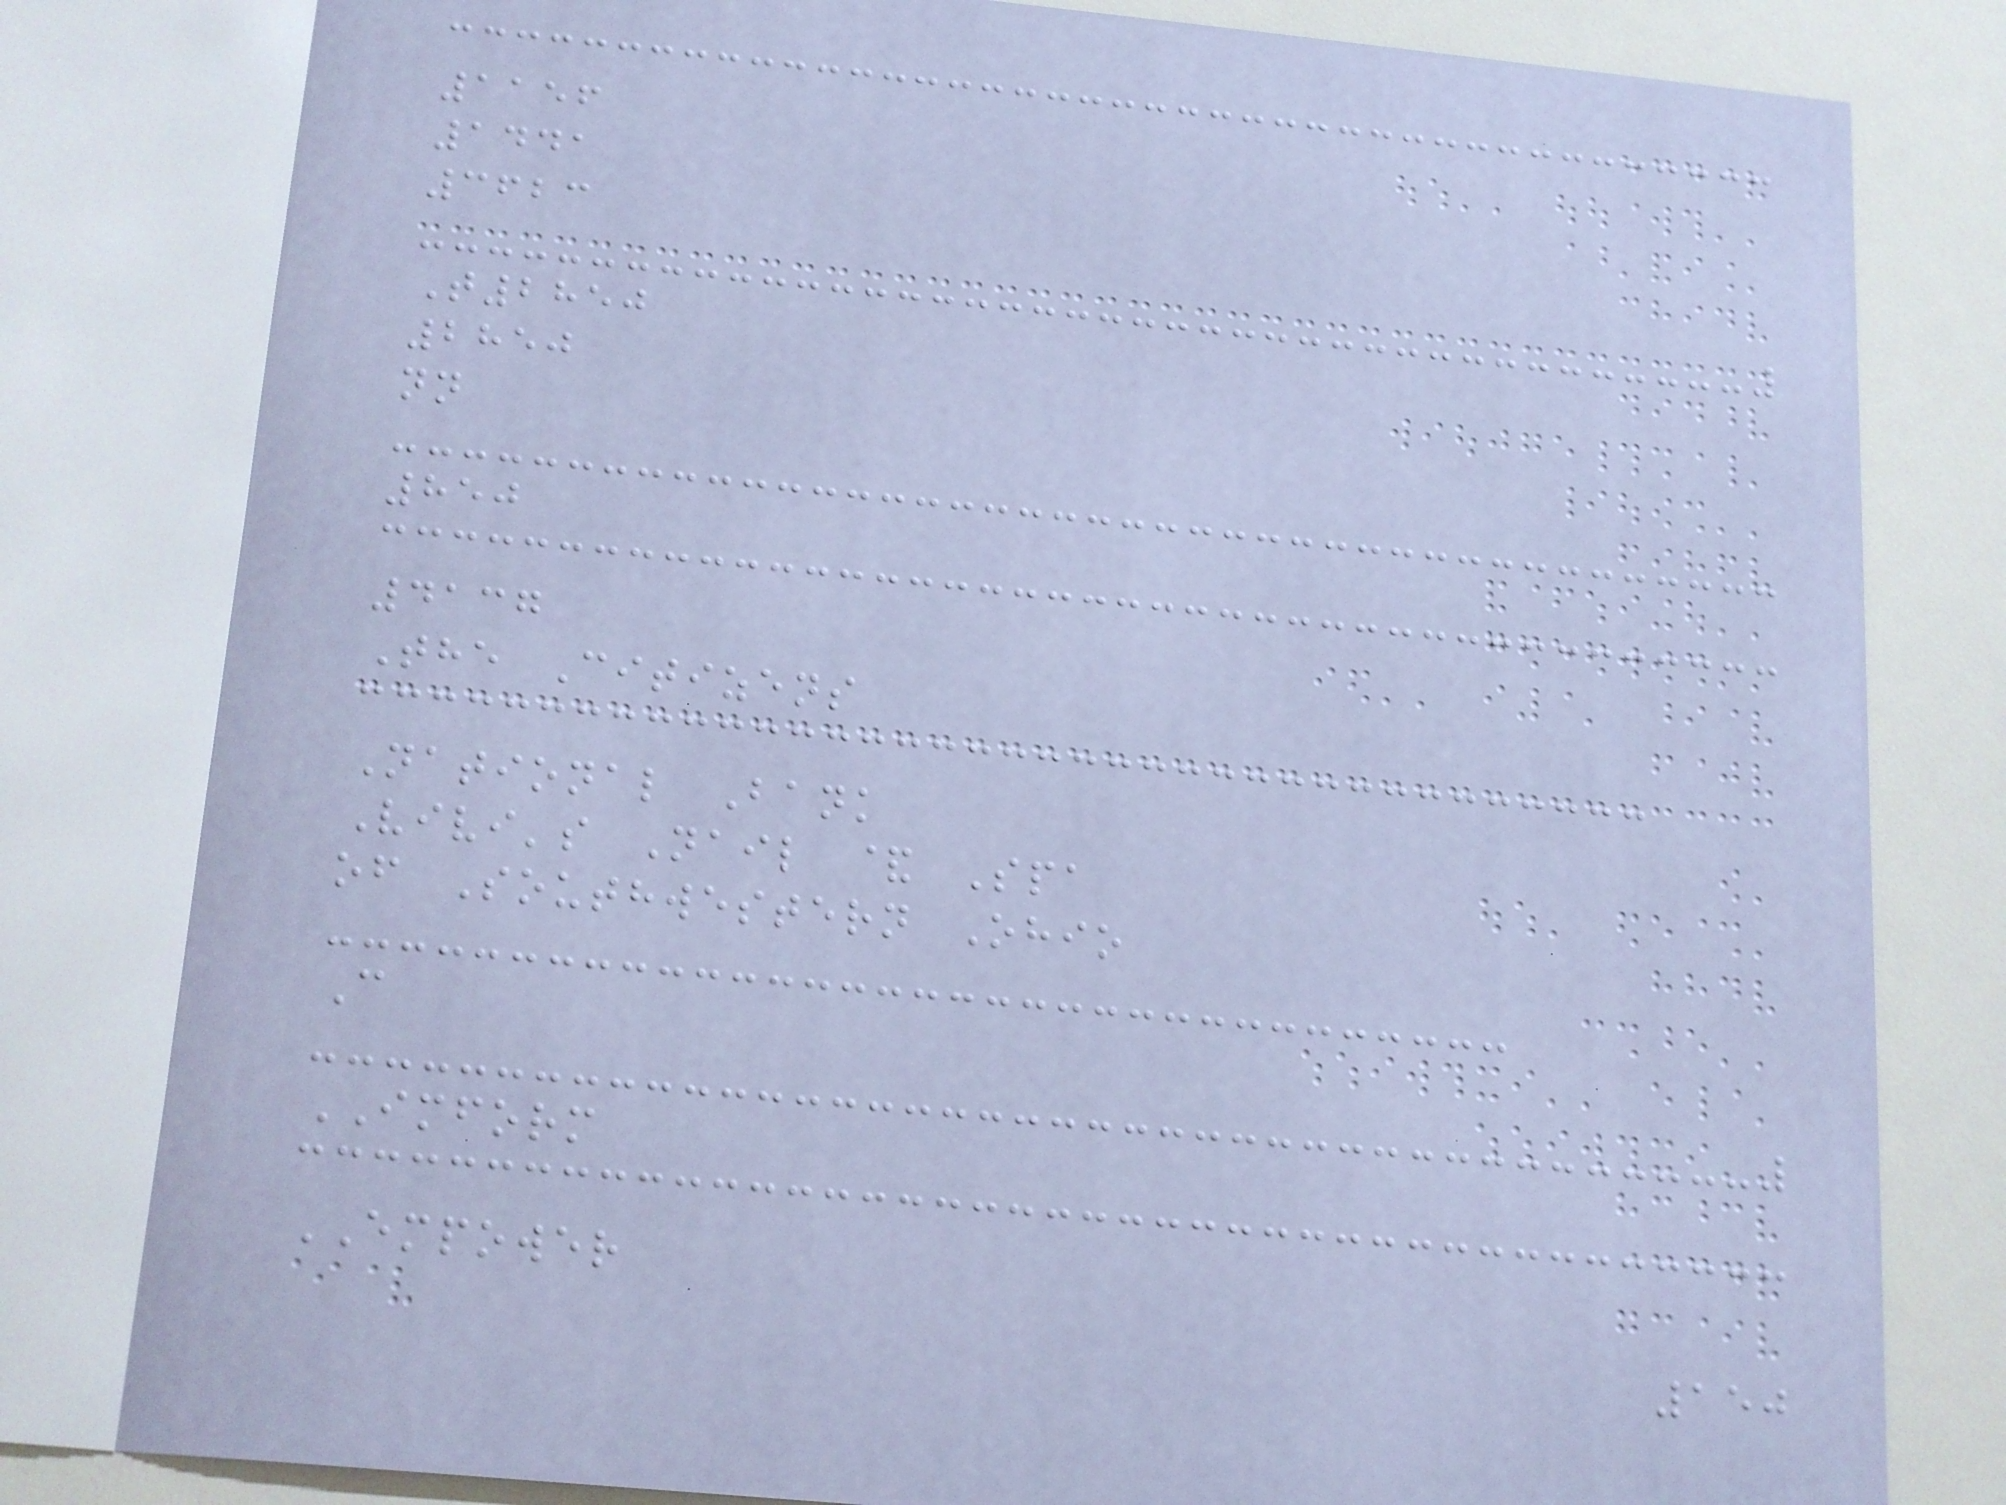1156
1441
3623
T2850
2850
nn
850
4137
The Citizens
National Bank
Vivi's Nail & Spa
of Southwestern Ohio
C
IMFORM
EMPOWER
150
